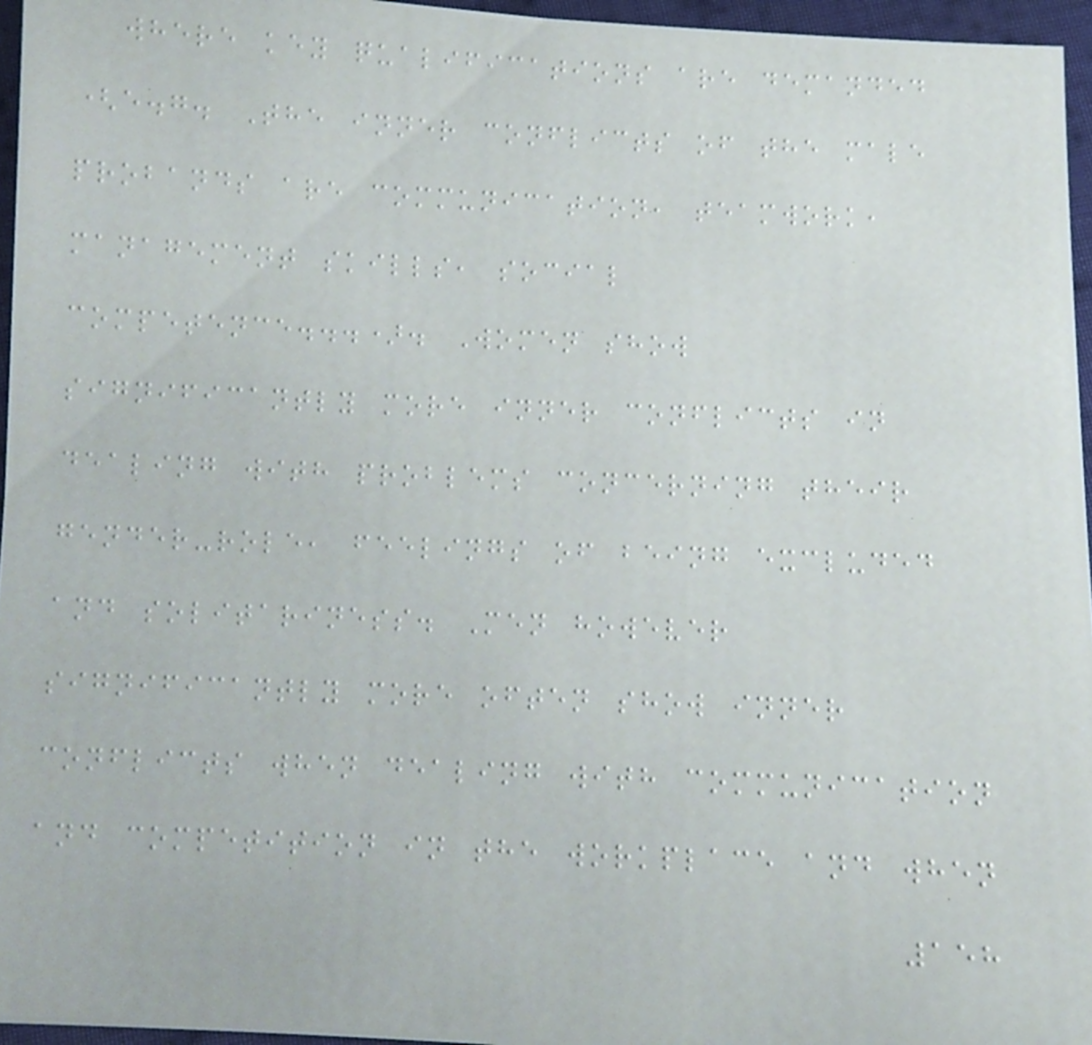where key qualifications are demanded
(e.g. The inner conflicts of the male
probands are communication, teamwork,
management skills, social
competence...). Women show
significantly more inner conflicts in
dealing with problems concerning their
gender-role, feelings of being excluded
and solitariness. Men however
significantly more often show inner
conflicts when dealing with communication
and competition in the workplace and when
158
